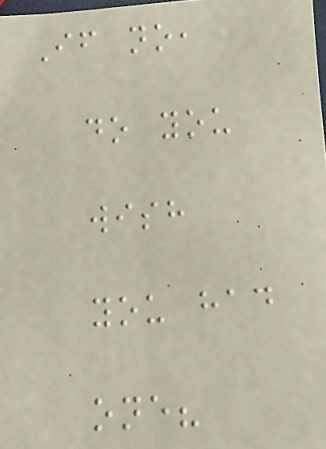If no,
do you
wish
you had
one?
